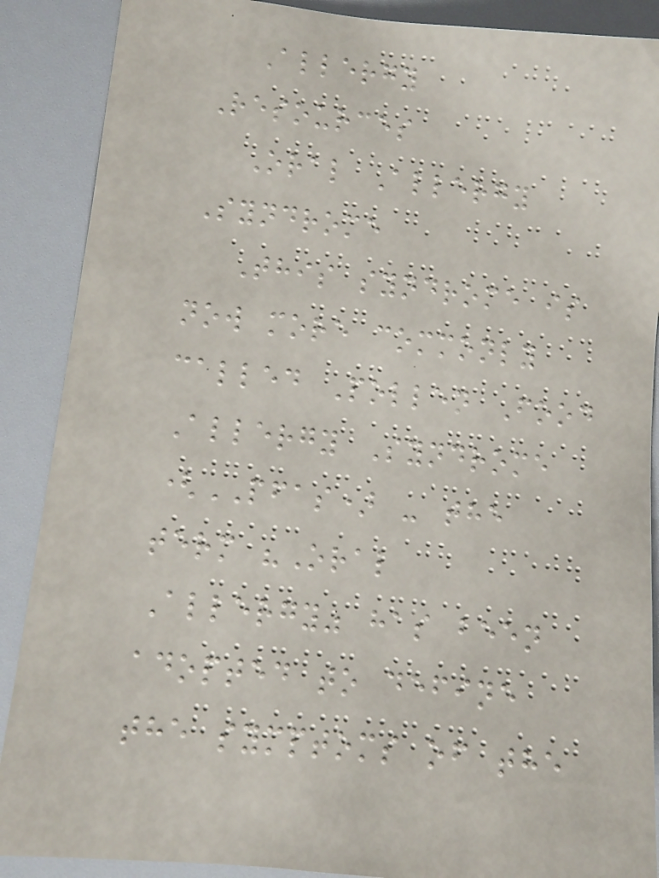Allergy
Resources
Oral Allergy
Syndrome
This syndrome is
now more commonly
called Pollen Food
Allergy Syndrome
(PFAS) - the
term "Oral
Allergy" has been
adopted to define
the symptoms of the
